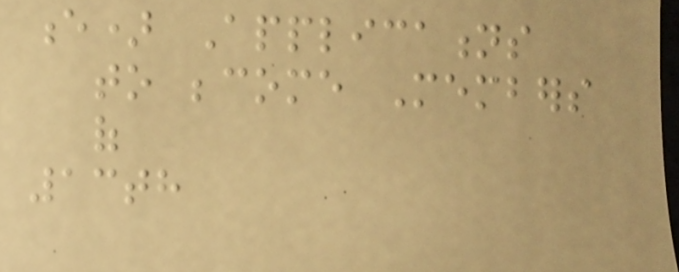e) Applications
to become Members
of
13th
